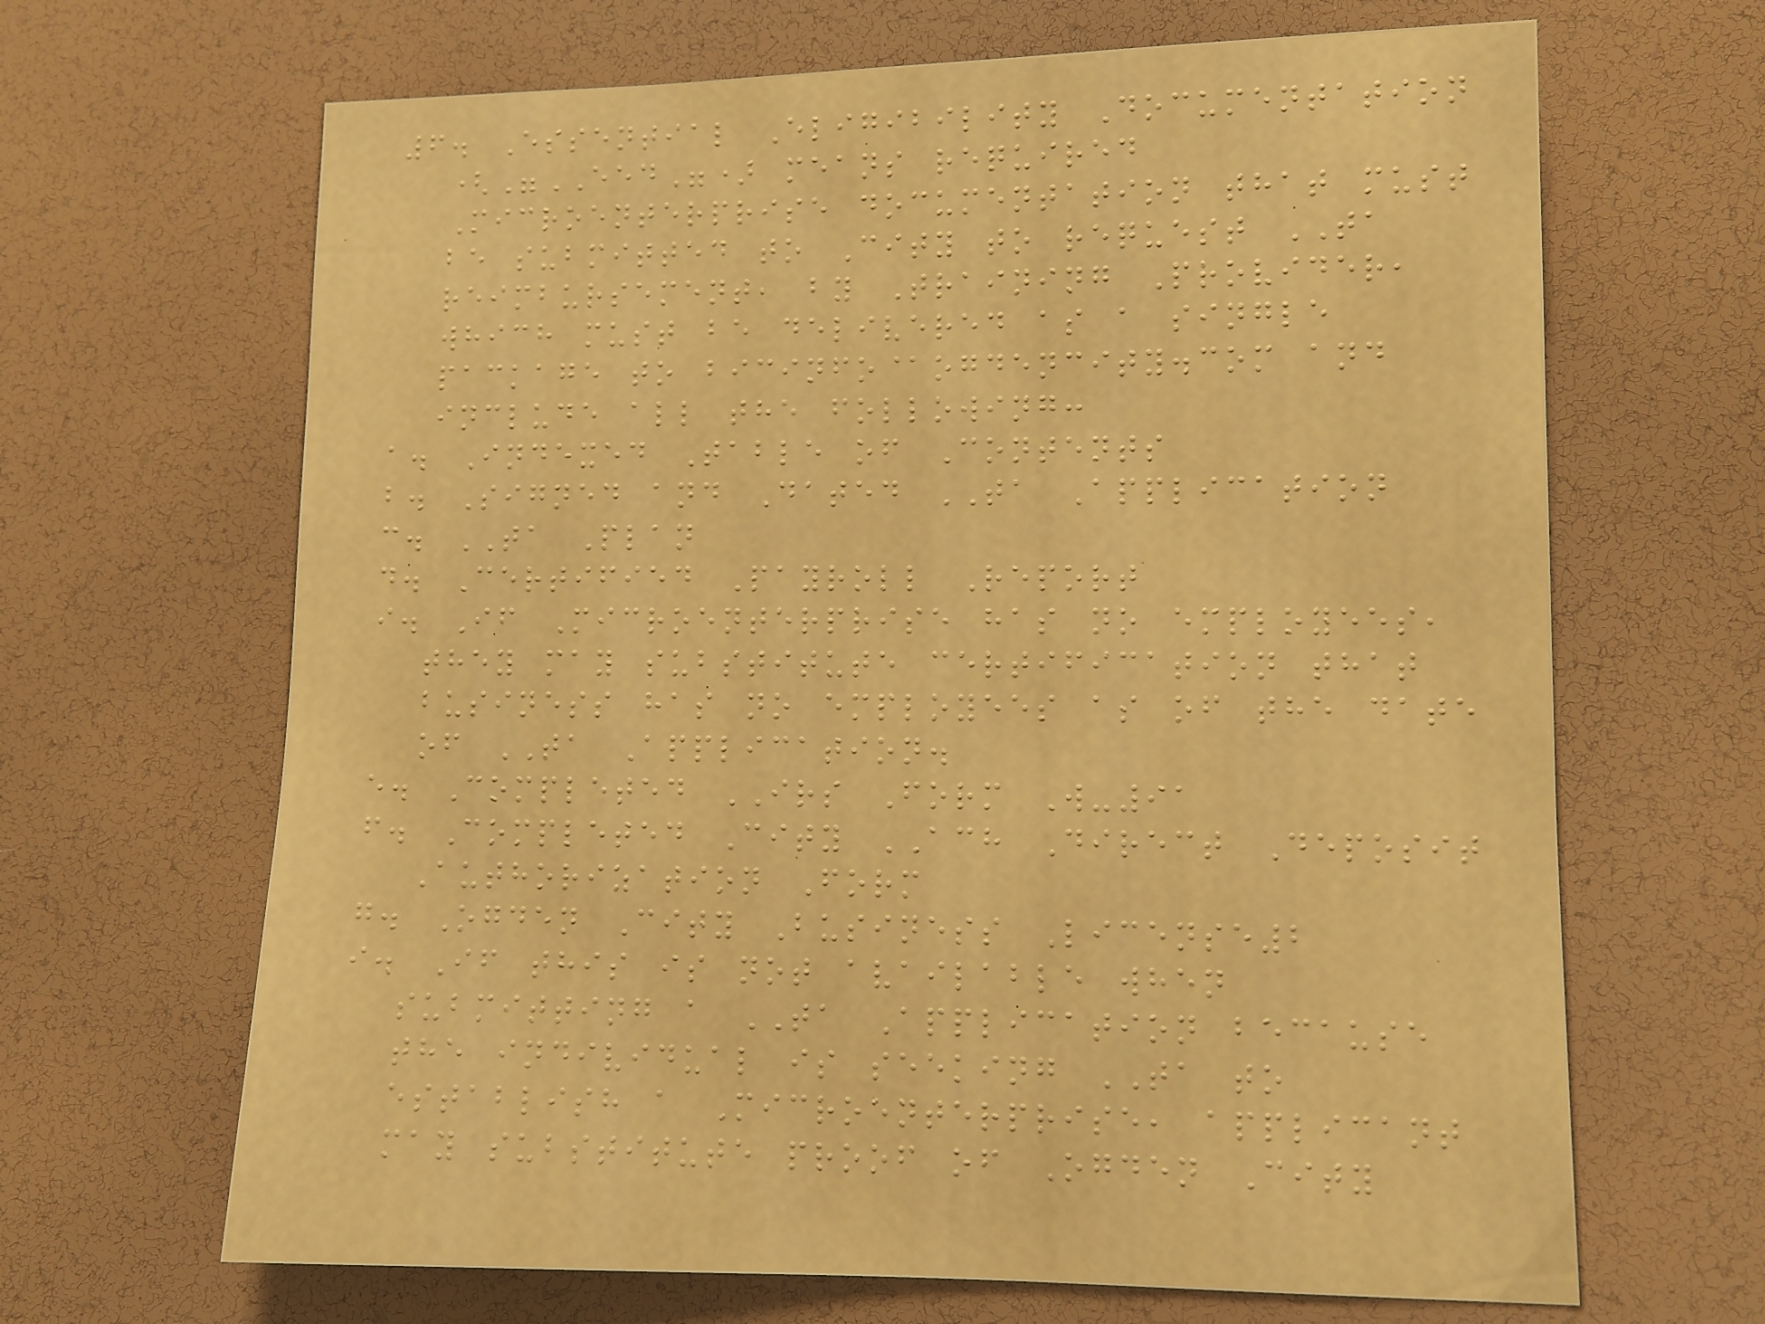6. Essential Eligibility Documentation
("EED") means required
Microenterprise documentation that must
be submitted to City to request TA
reimbursement, by Training Provider,
which must be delivered as a single
package to bicinfo@ogdencity.com and
include all the following:
a. Indexed Table of Contents
b. Signed and Dated TA Application
c. TA Plan
d. Certified Payroll Report
i. If Microenterprise has no employees,
they may substitute certification that
business has no employees as of the date
of TA Application.
e. Completed IRS Form W-91
f. Completed City ACH Direct Deposit
Authorization Form
g. Ogden City Business License2
i. If this is not available when
submitting a TA Application because
the individual is seeking TA to
establish a Microenterprise, applicant
may substitute proof of Ogden City
